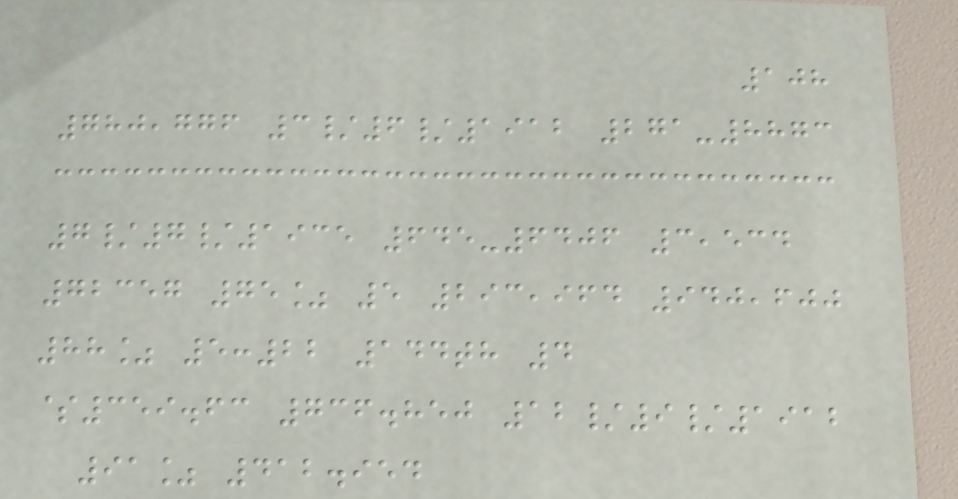108
780,776 3/6/1912 271-8873
7/7/1935 645-6406 3,534
72357 75% 5 293,964 940,600
88% 5:22 144th 4
$359.63 736.850 12/9/1912
91% 412.954
